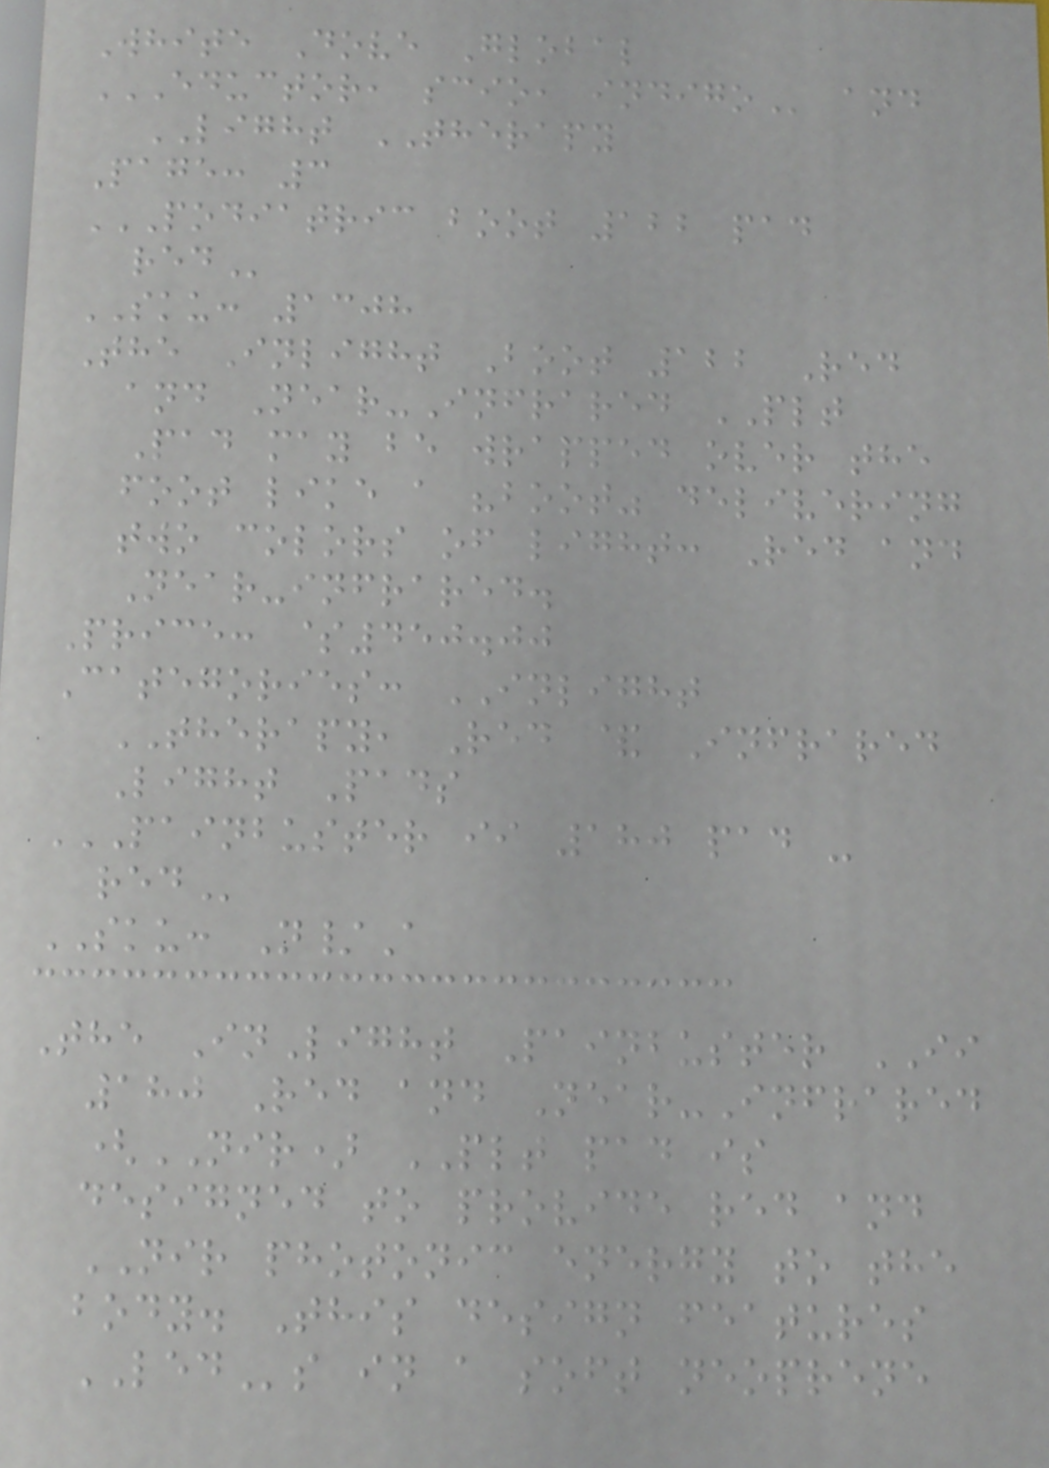White Dove Global
EDUCTOR, SCIO, INDIGO and
LIGHT THERAPY
Page: 3
PODIATRIC BOOT 122 PAD
RED
SKU: 1308
The Inlight Boot 122 Red
and Near-Infrared PLT
Pad may be wrapped over the
foot like a "boot" delivering
two colors of light: Red and
Near-infrared.
Price: $450.00
Categories: INLIGHT
THERAPY, Red & Infrared
Light Pads
PAINBUSTER II 180 PAD -
RED
SKU: N/A
The InLight Painbuster II
180 Red and Near-Infrared
(NIR) PLT pad is
designed to provide red and
NIR photonic energy to the
body. This design features
LEDs in a soft neoprene
